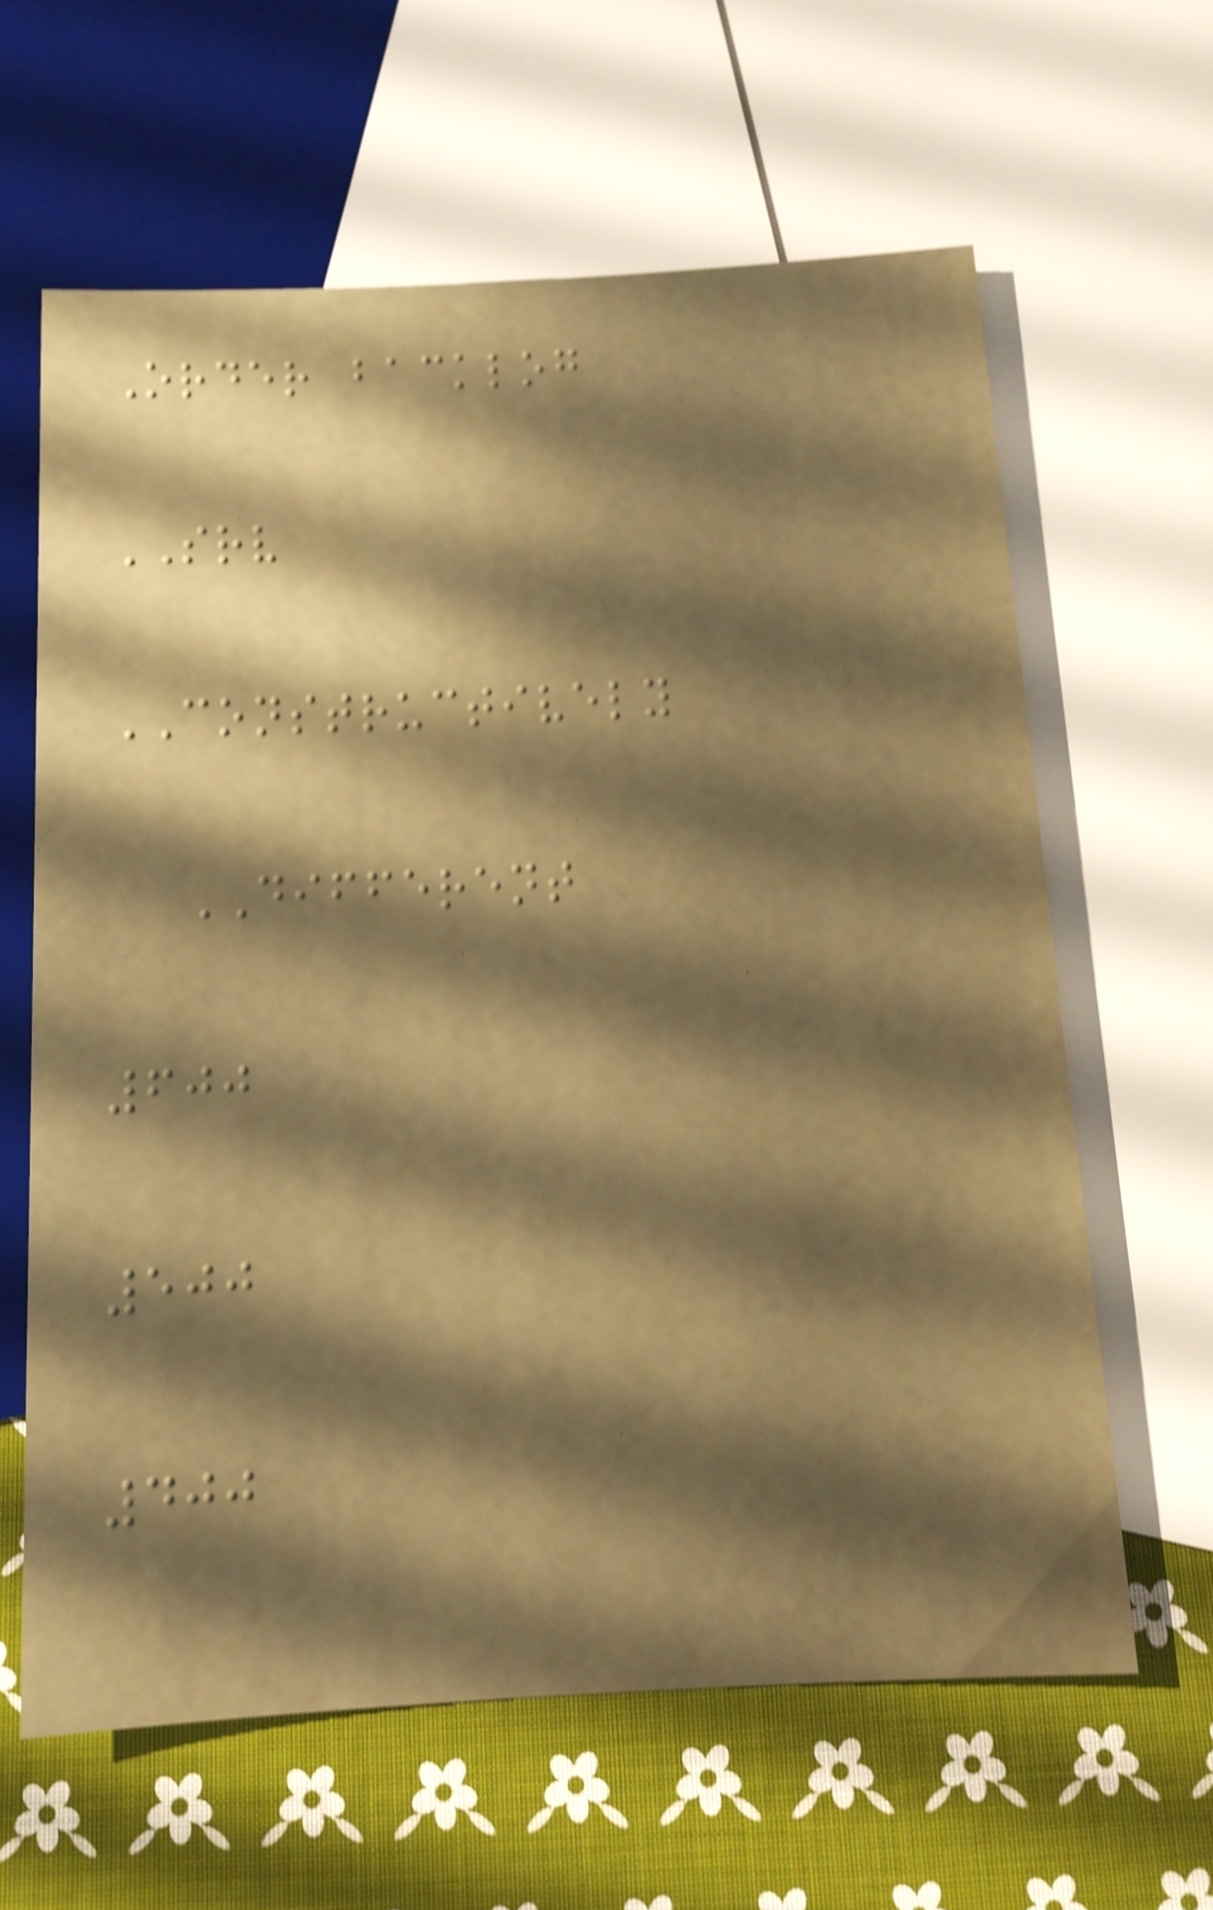Order backlog
SRV
CONSTRUCTIVELY
DIFFERENT
600
500
400
